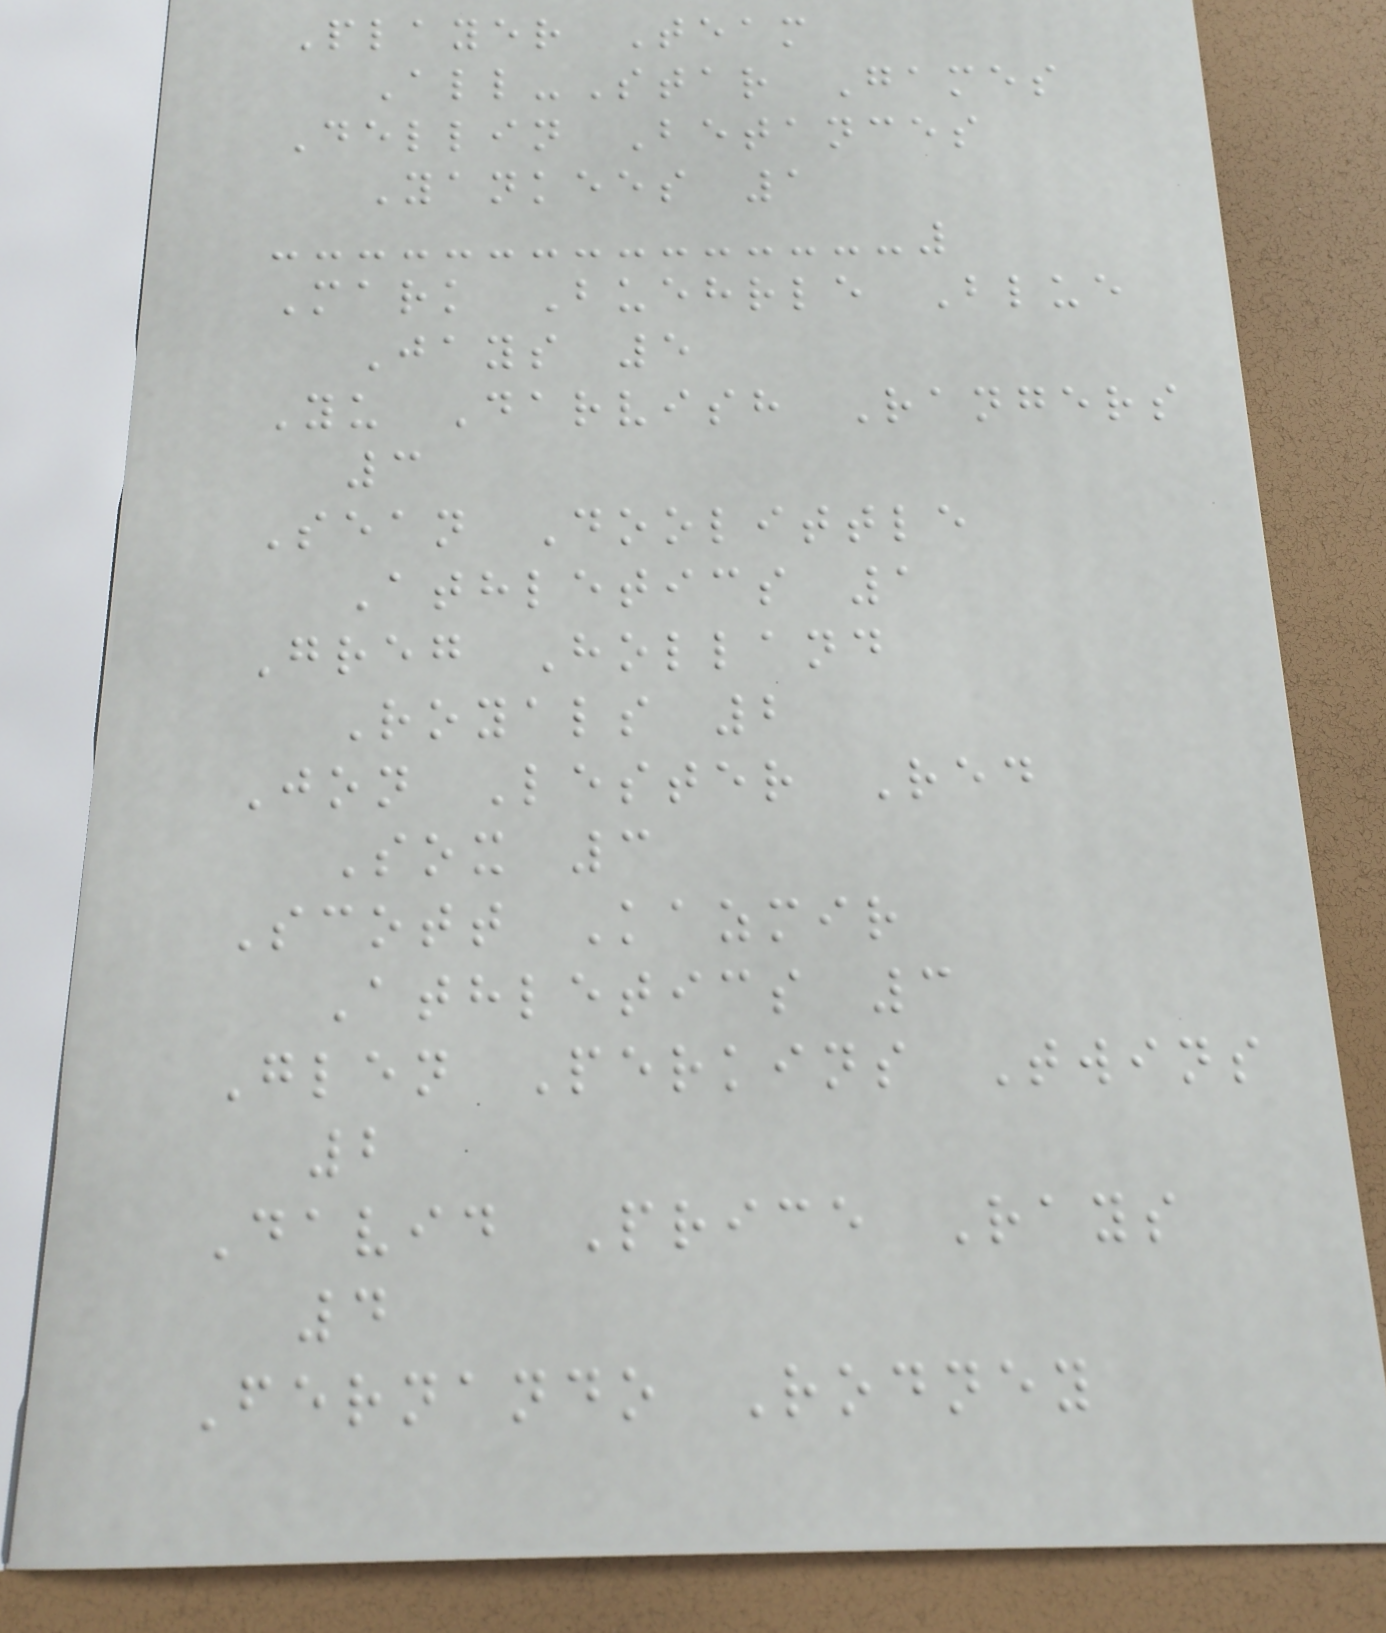Player Team
All-Star Games
Dellin Betances
Yankees 1
Mark Buehrle Blue
Jays 5
Yu Darvish Rangers
3
Sean Doolittle
Athletics 1
Greg Holland
Royals 2
Jon Lester Red
Sox 3
Scott Kazmir
Athletics 3
Glen Perkins Twins
2
David Price Rays
4
Fernando Rodney
